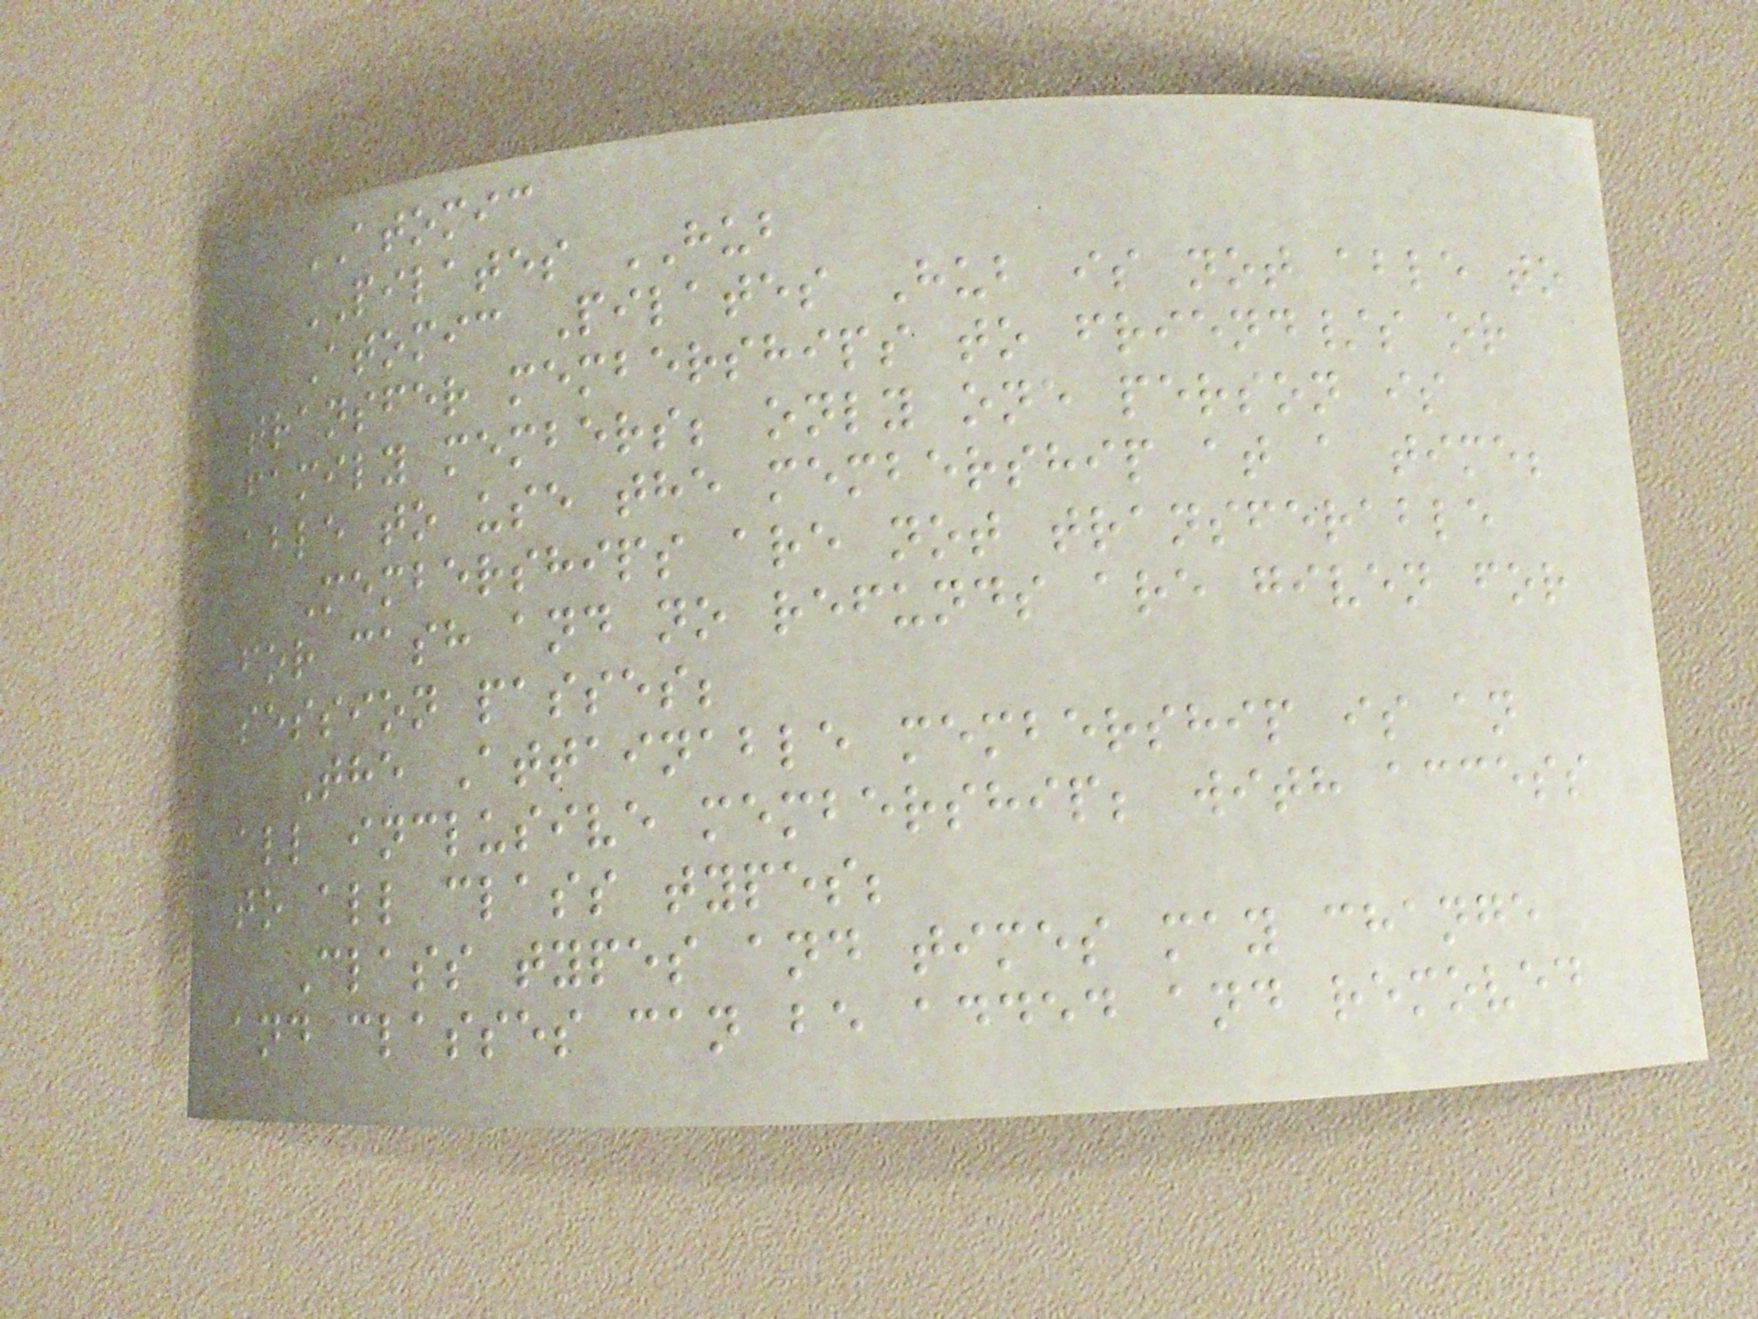ATOMIC
PILATES HUB
Atomic Pilates Hub is not able to
transfer memberships to friend/s or
family members; only one person is
able to use the membership at a time;
Memberships are not transferable
for cash and no refunds are given for
session passes;
The Attainable membership is an
all inclusive membership; with access
to all class types;
Class types and times may change
and classes can be added and removed
